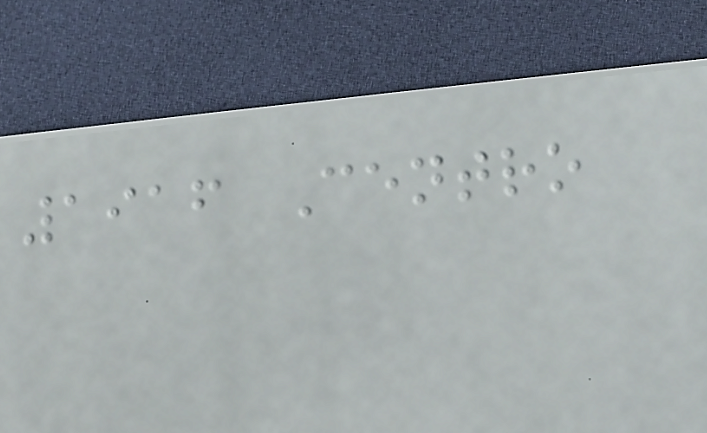1916 Centro
